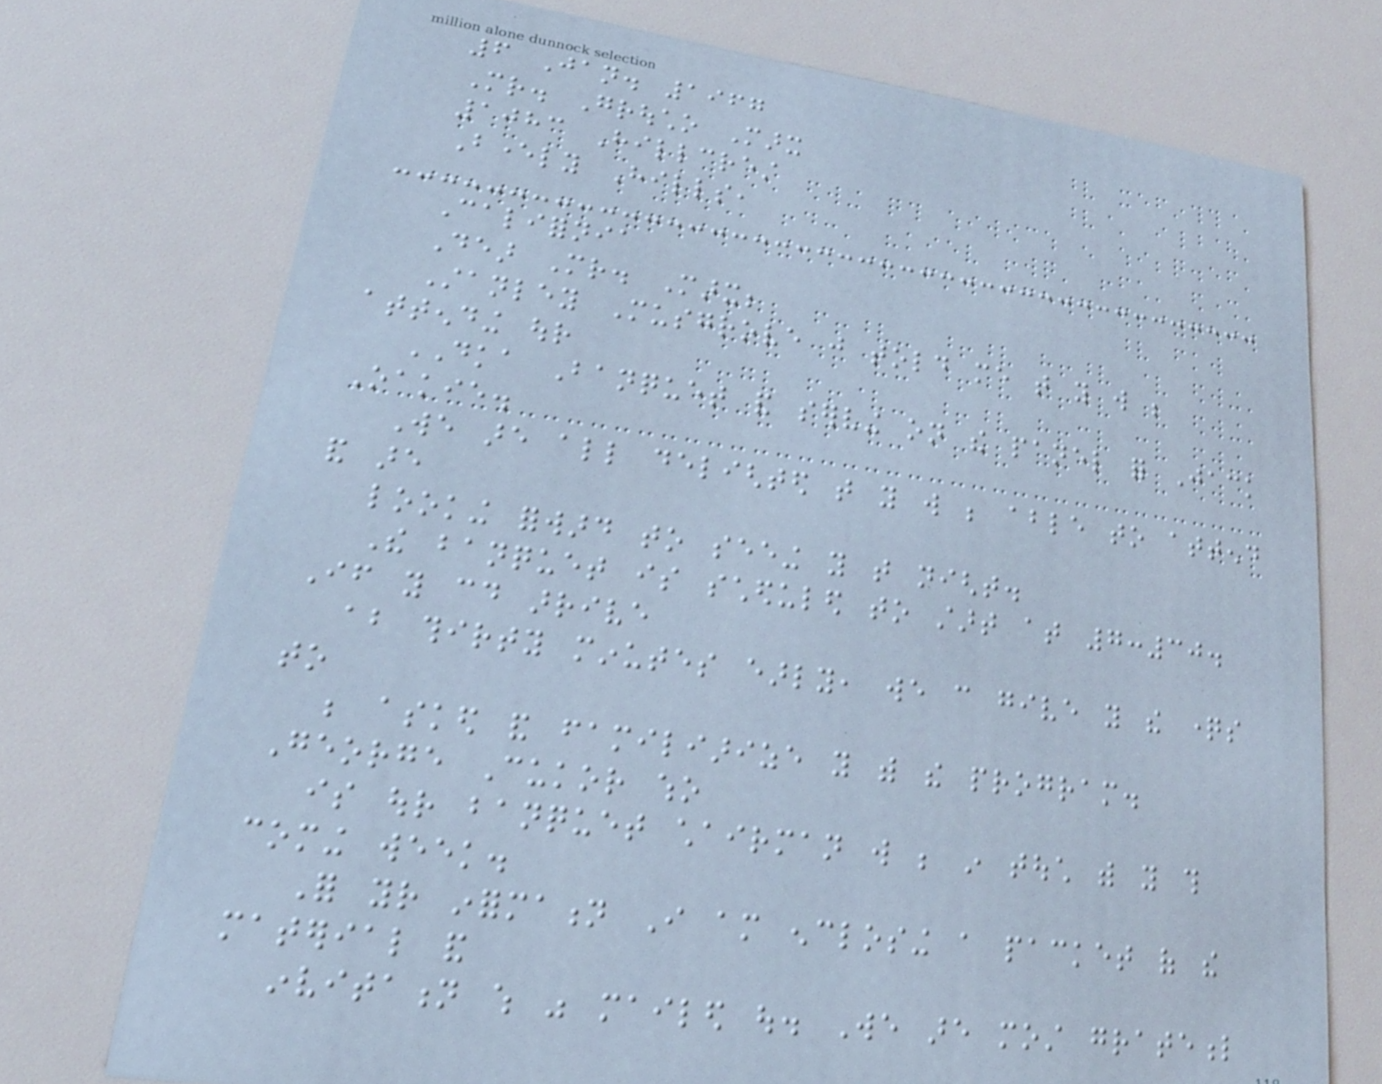6 Jan. 1967
Mr. Groucho Marx
1083 Hillcrest
Beverly Hills,
California
Dear Mr. Marx;
Stanley Musgrove just told me that you will be
attending our
DKA Banquet and serving on the panel for Jack
Oakie.
We are all delighted that you will be able to attend
and are
looking forward to seeing you that night.
The banquet is scheduled to start at 7:30.
If you could arrive
about thirty minutes early, we can give you the questions
to
be asked and familiarize you with the program.
George Cukor who
is our banquet chairman will be in touch with you this
coming week.
For your information I am enclosing a packet of the
material and
invitation which was mailed out. We are most grateful
